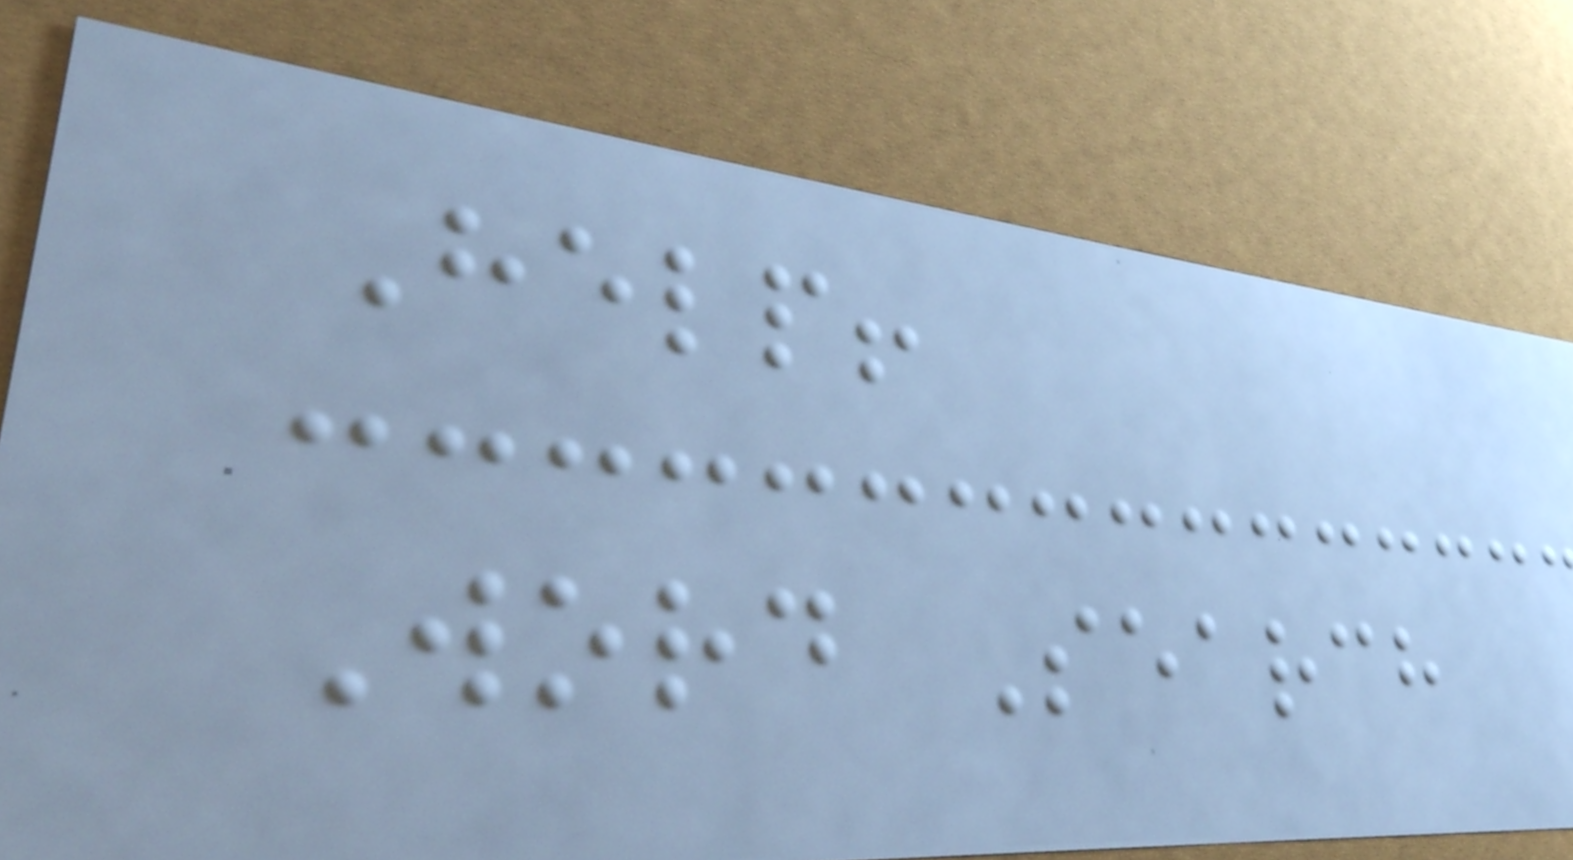Help!
Word Search
